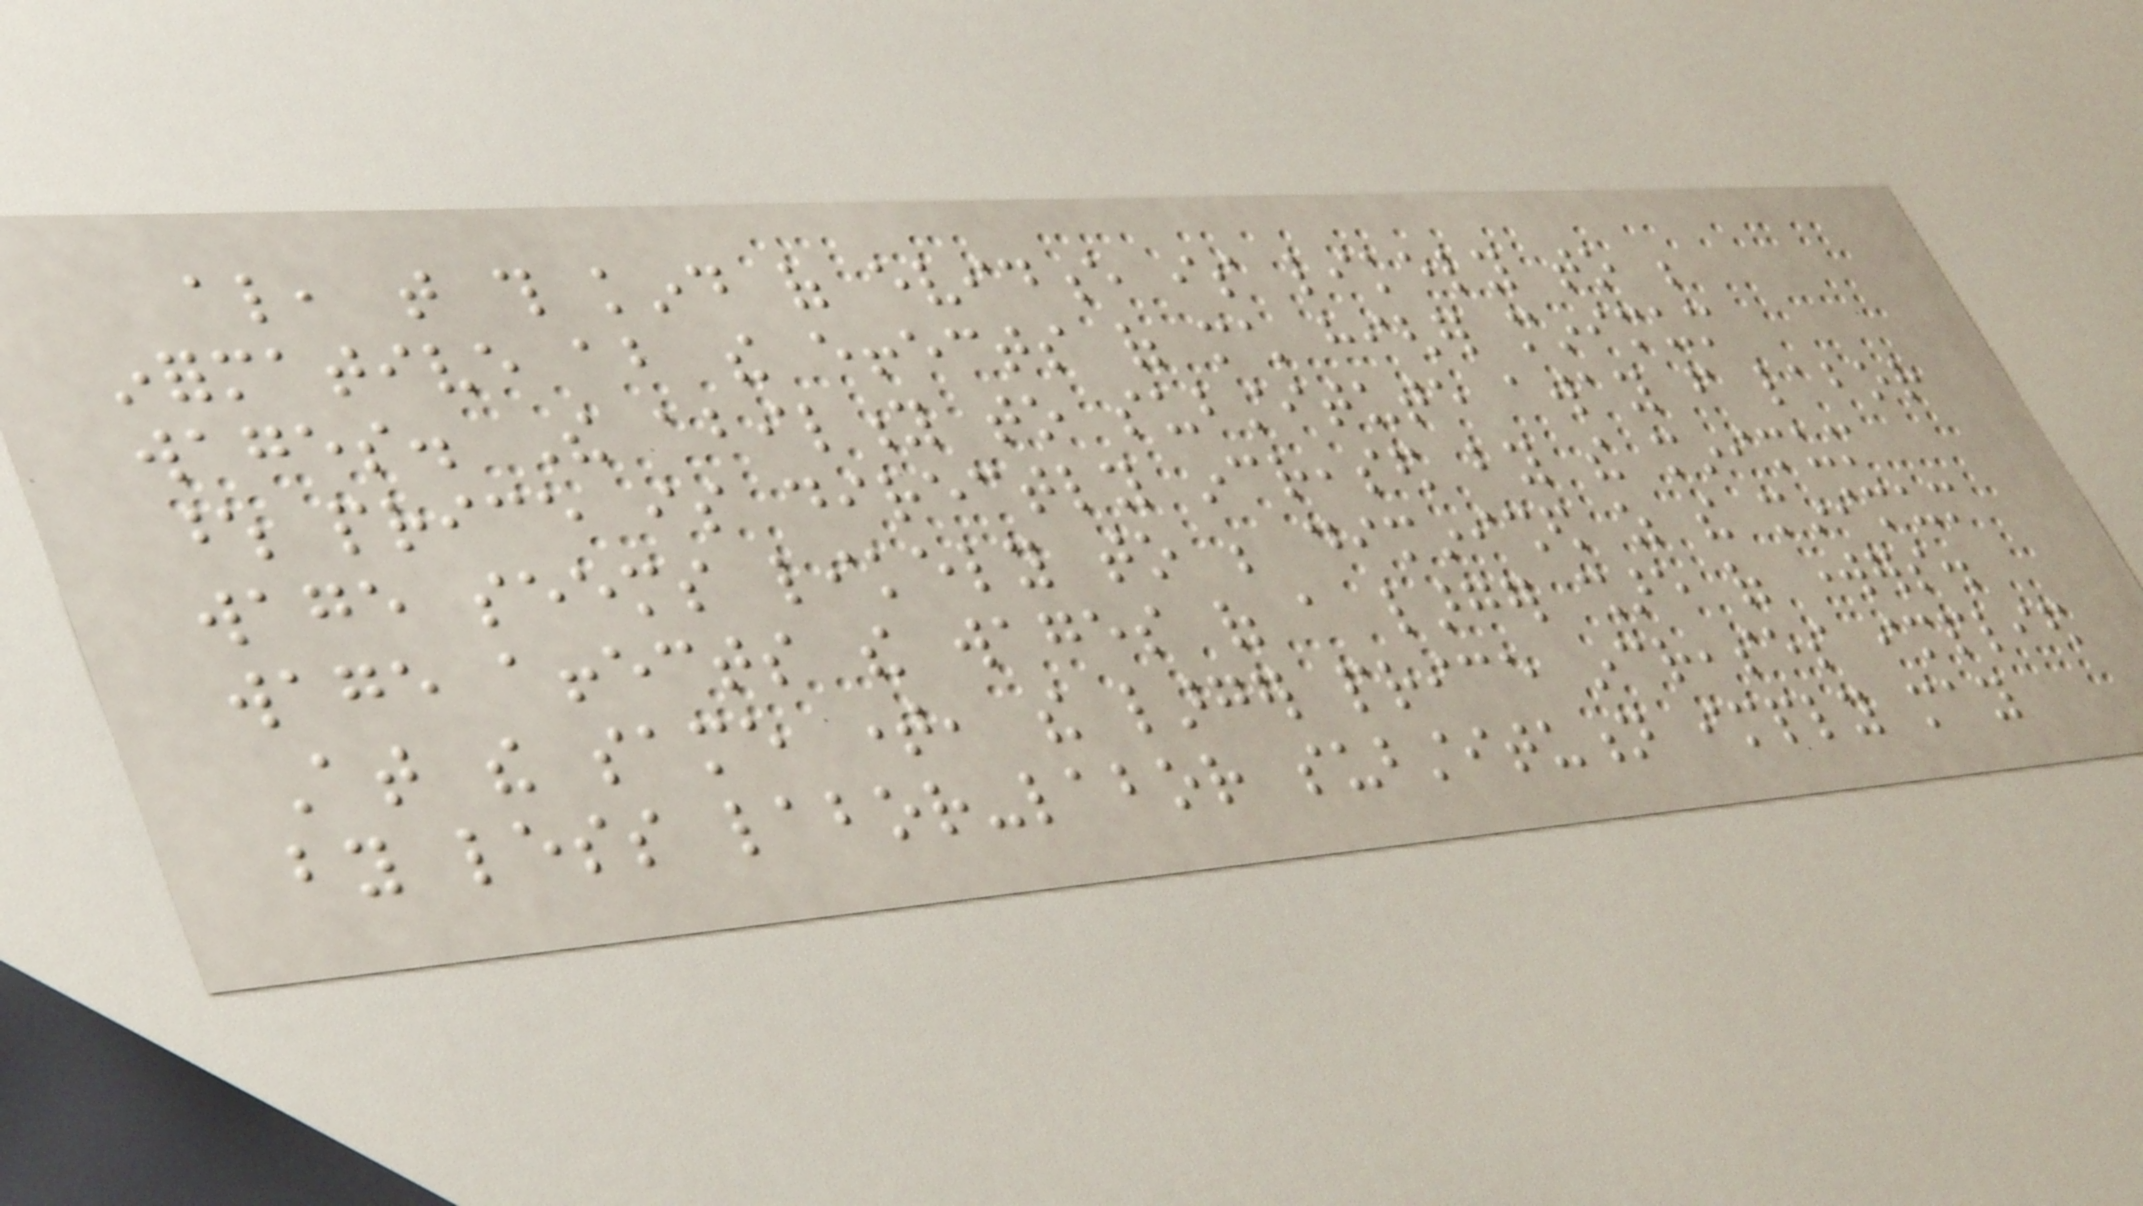also, that this kind of evidence is likely to be
informative about the effects of much higher minimum
wages. The ability to substitute away from labor
whose price is directly increased by the minimum
wage seems likely to be diminished as the minimum
wage affects the wages of a larger share of workers.
At the same time, the larger price increases implied
by less labor-labor substitution imply may
